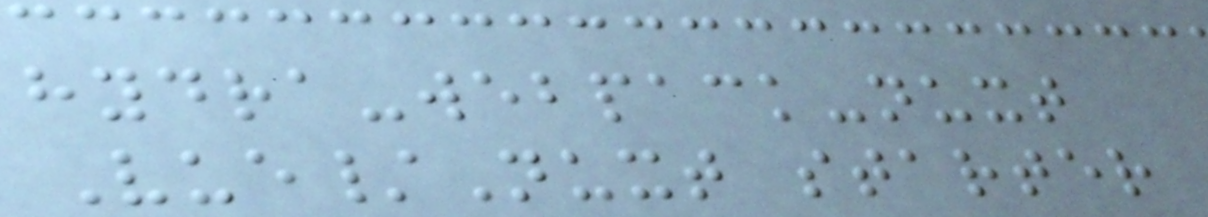hydra-webpack-nuxt
Vue/Nuxt starter
